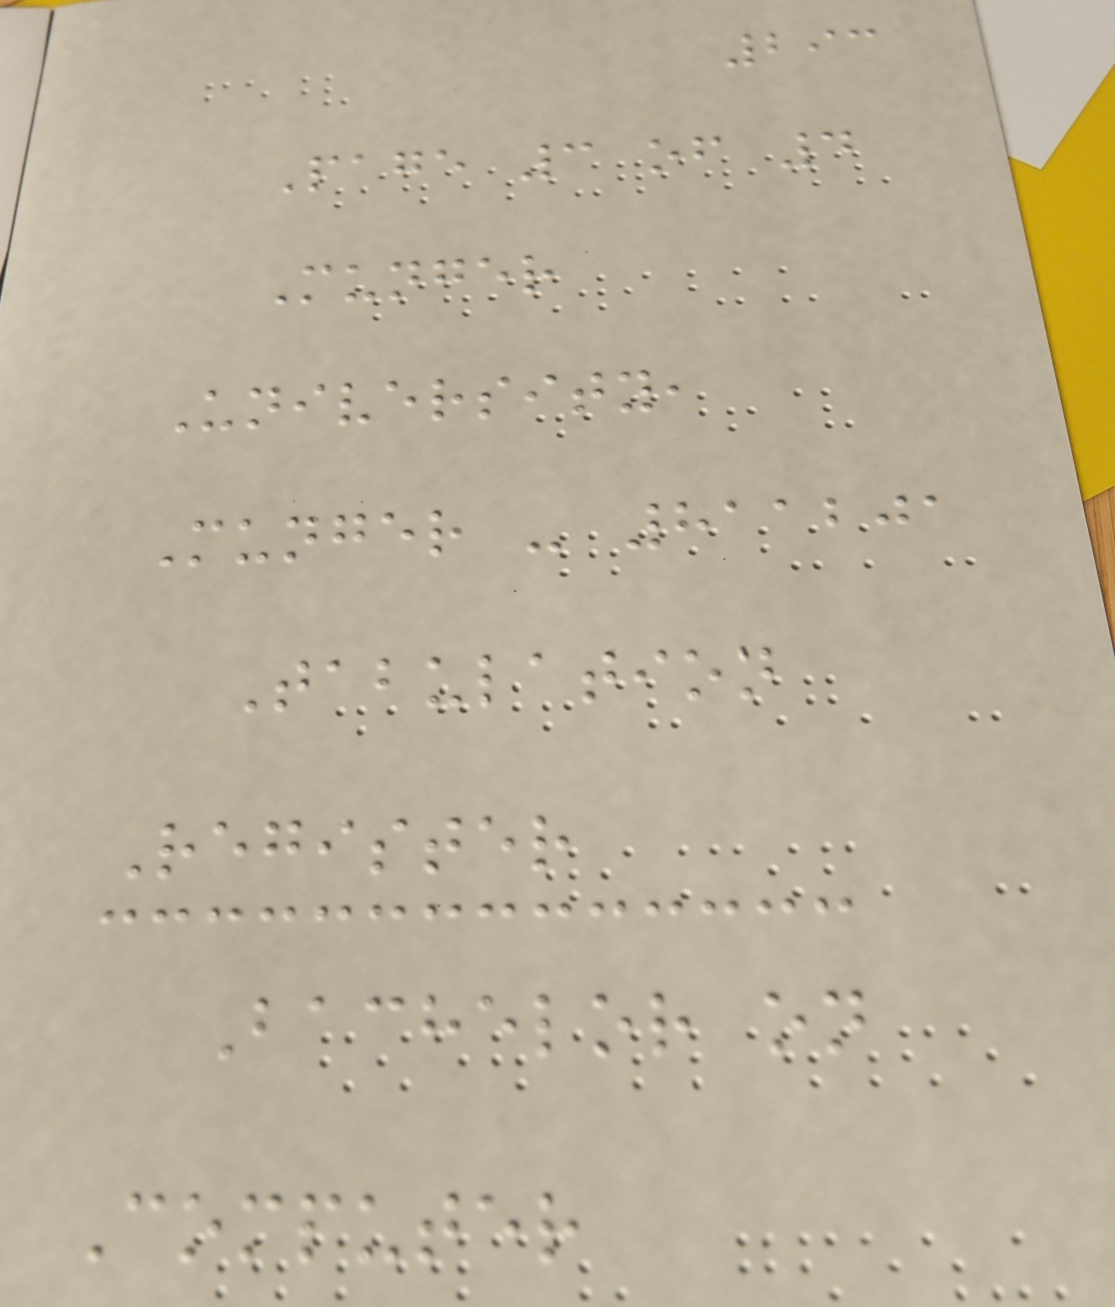293
Page 3 of 4
Munger
University,
Munger - 811201
Tabulation
Register
Bachelor on
Computer
